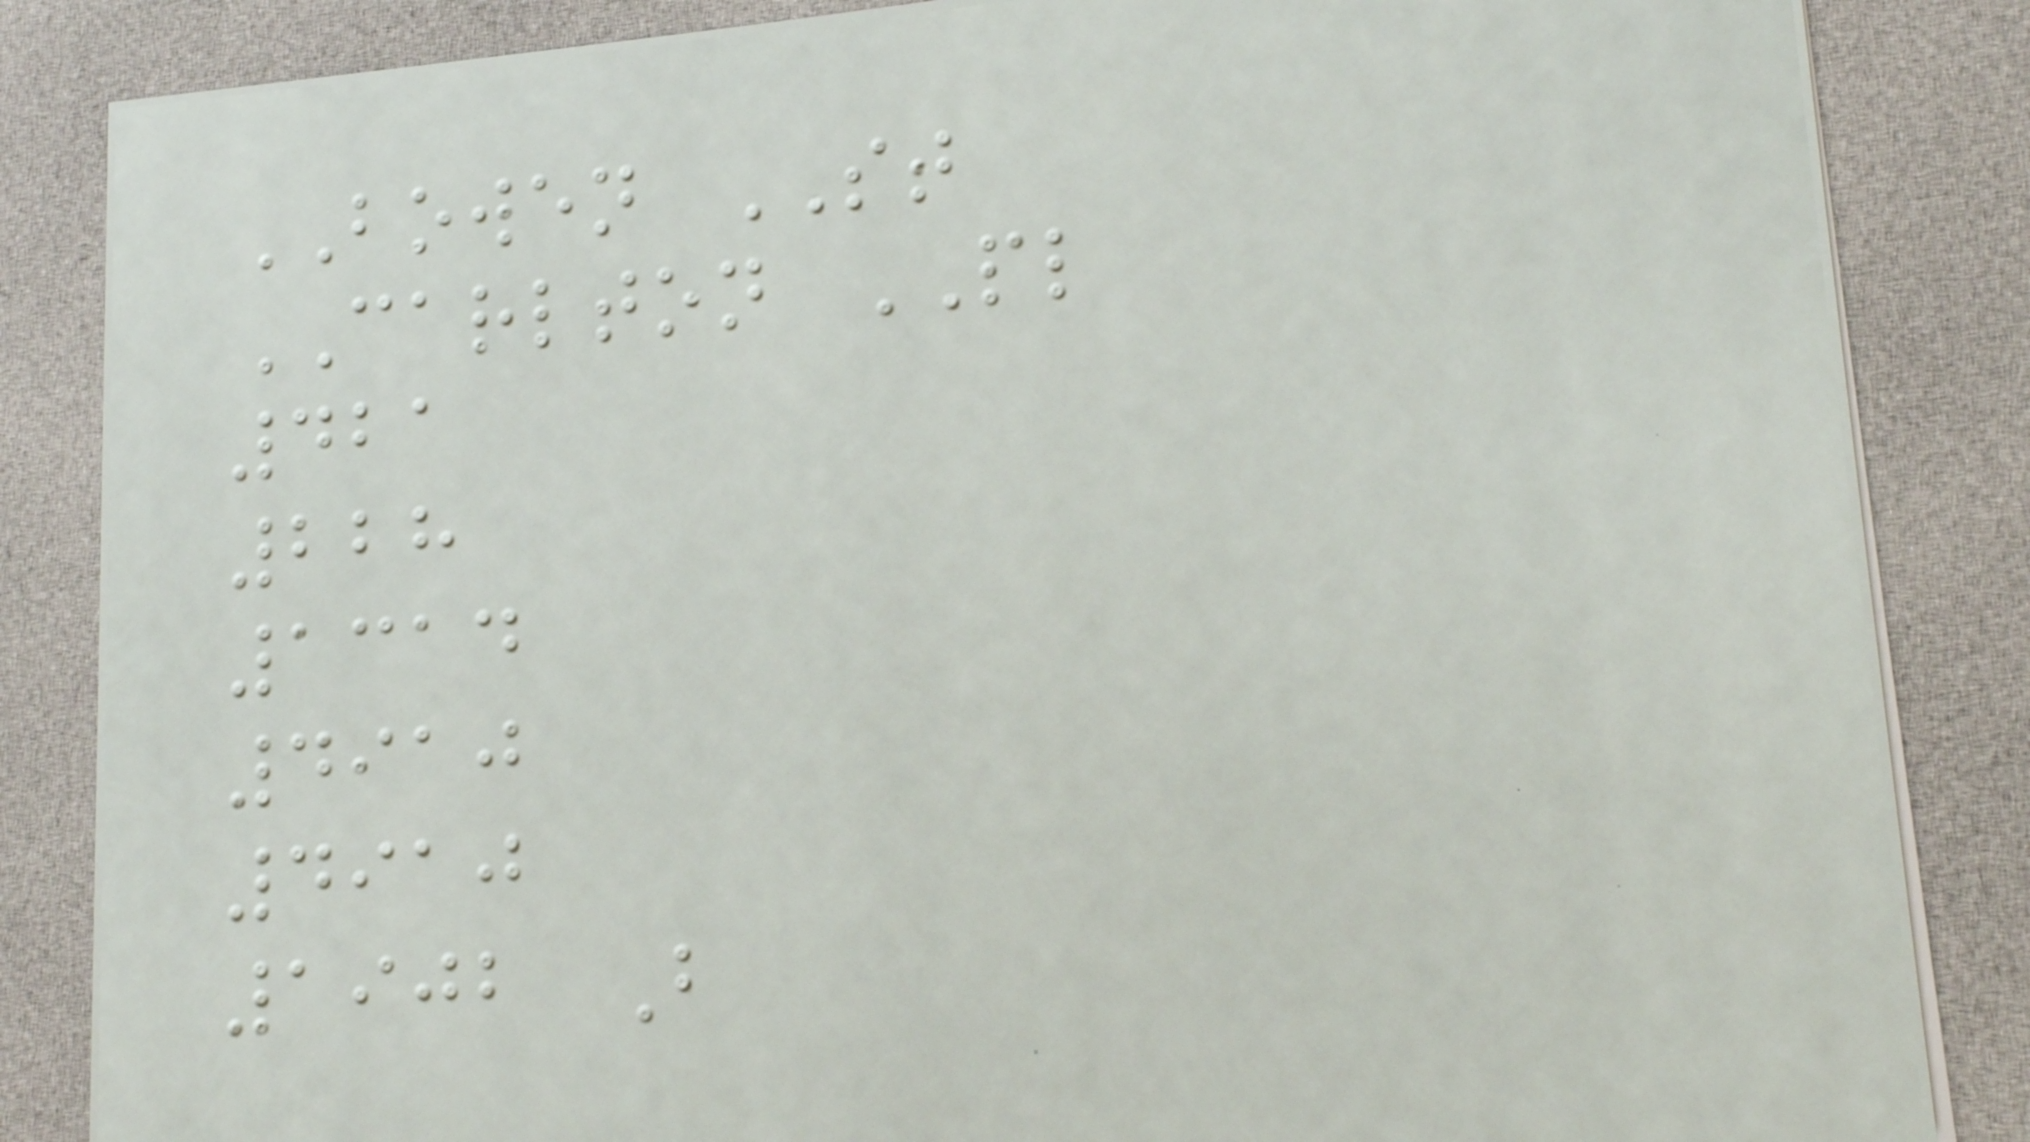BOWEN ST
CARLTON PL
421
228
1314
4910
4910
1902 B
